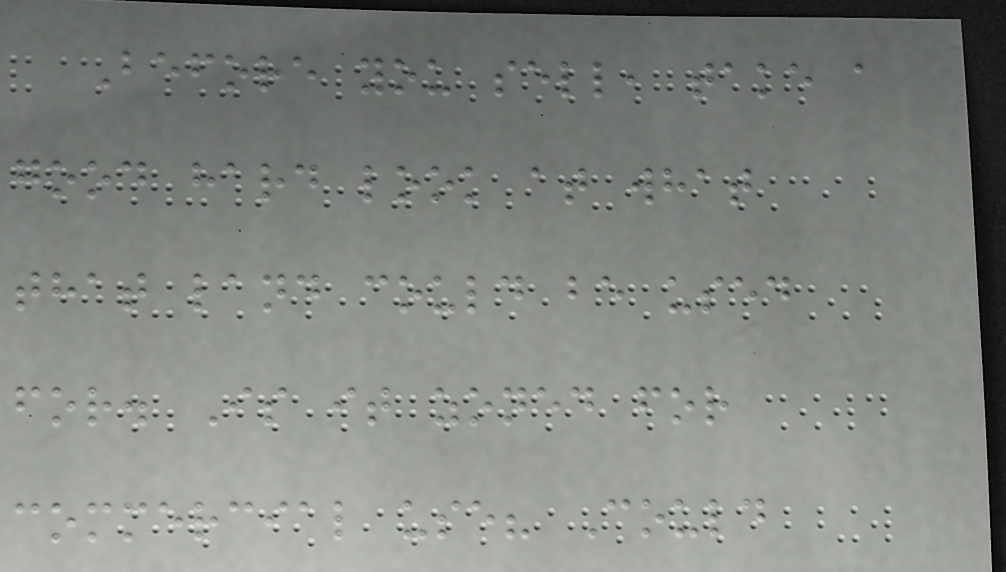Before you sell, take a
good hard look at what
that land could be used
for. Is it zoned for
commercial use? Could
